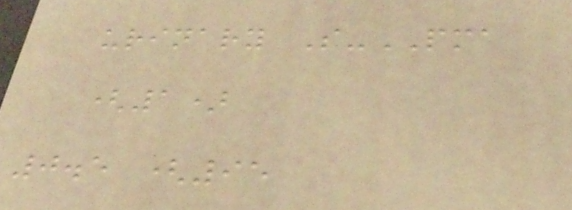urinary S-PMA
(1)
0.5 (95
